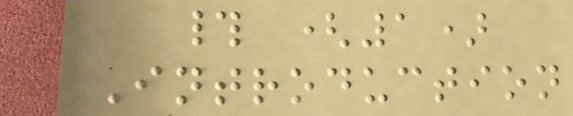# (1)
Introduction
